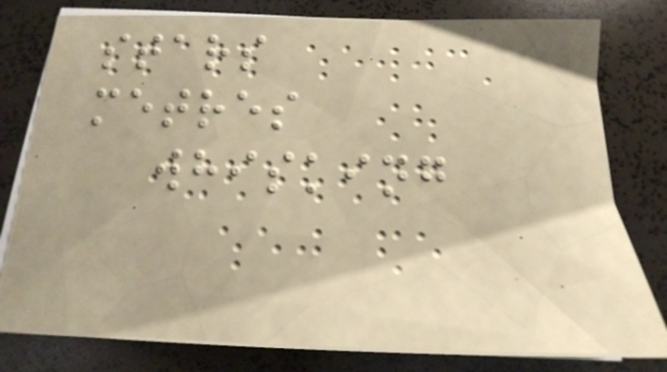stars
metres
whisking
